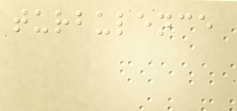turbulence
